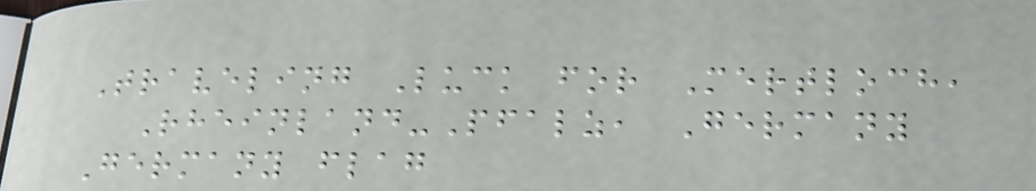Traveling Luck for Mertloch,
Rheinland-Pfalz, Germany
Germany flag
